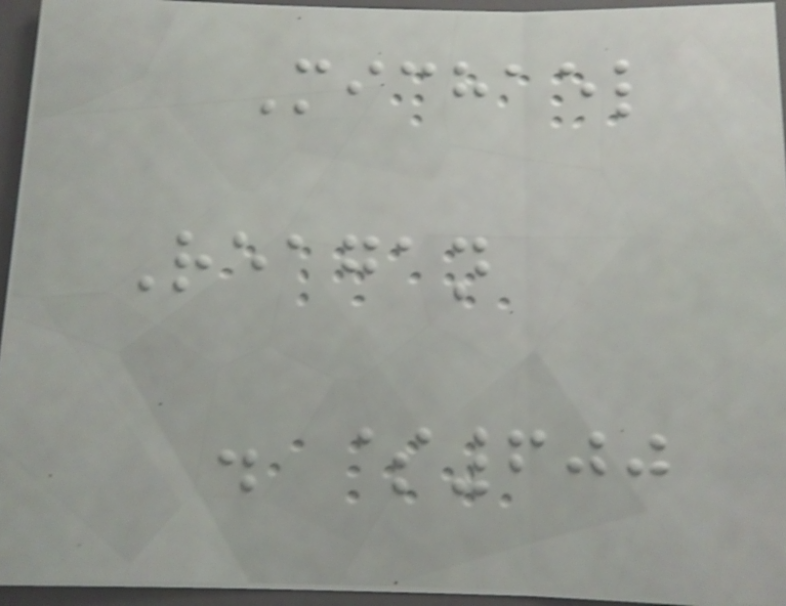Michael
Reagan
. $600
